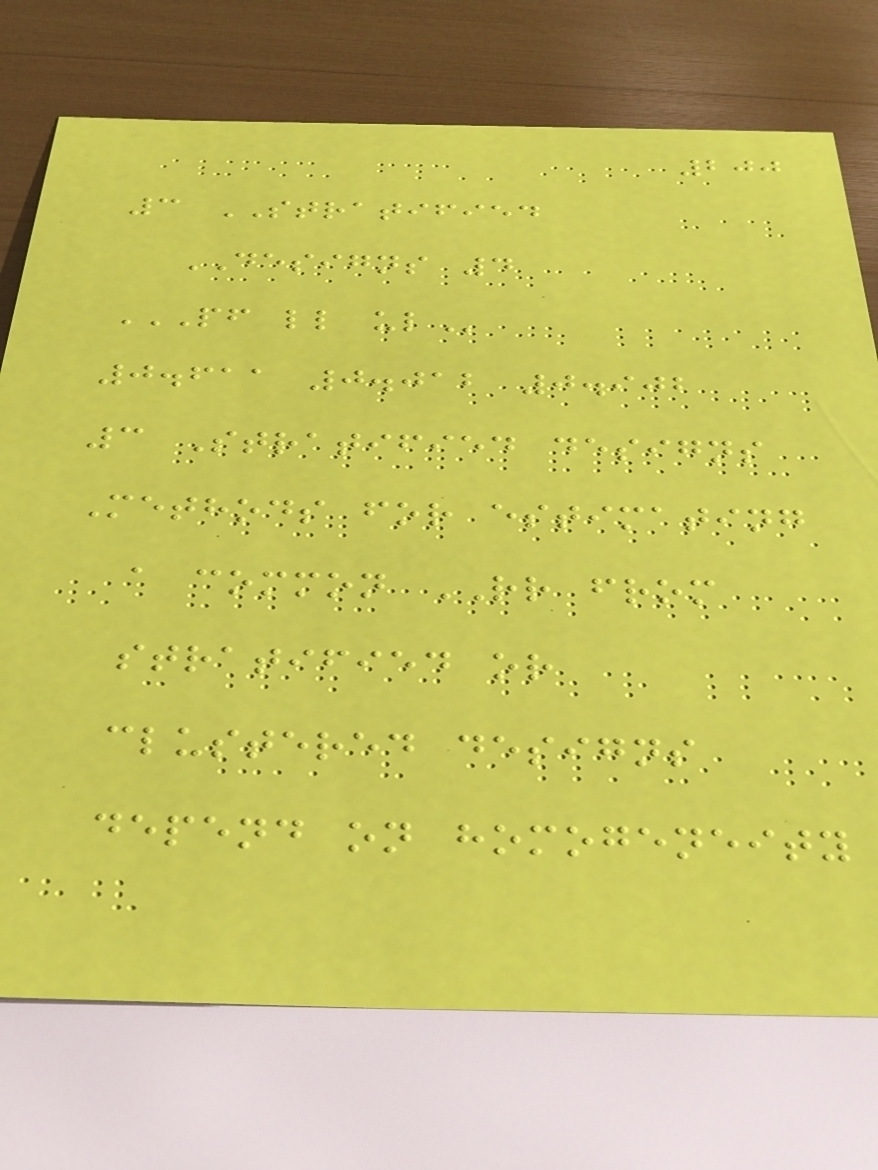200
3 STRATIFIED
DESIGNS 4
PF LL UL
0.611 0.012 0.902
3 Stratified designs
Methods for estimating
a common RR from
stratified or
clustered designs
depend on homogeneity
